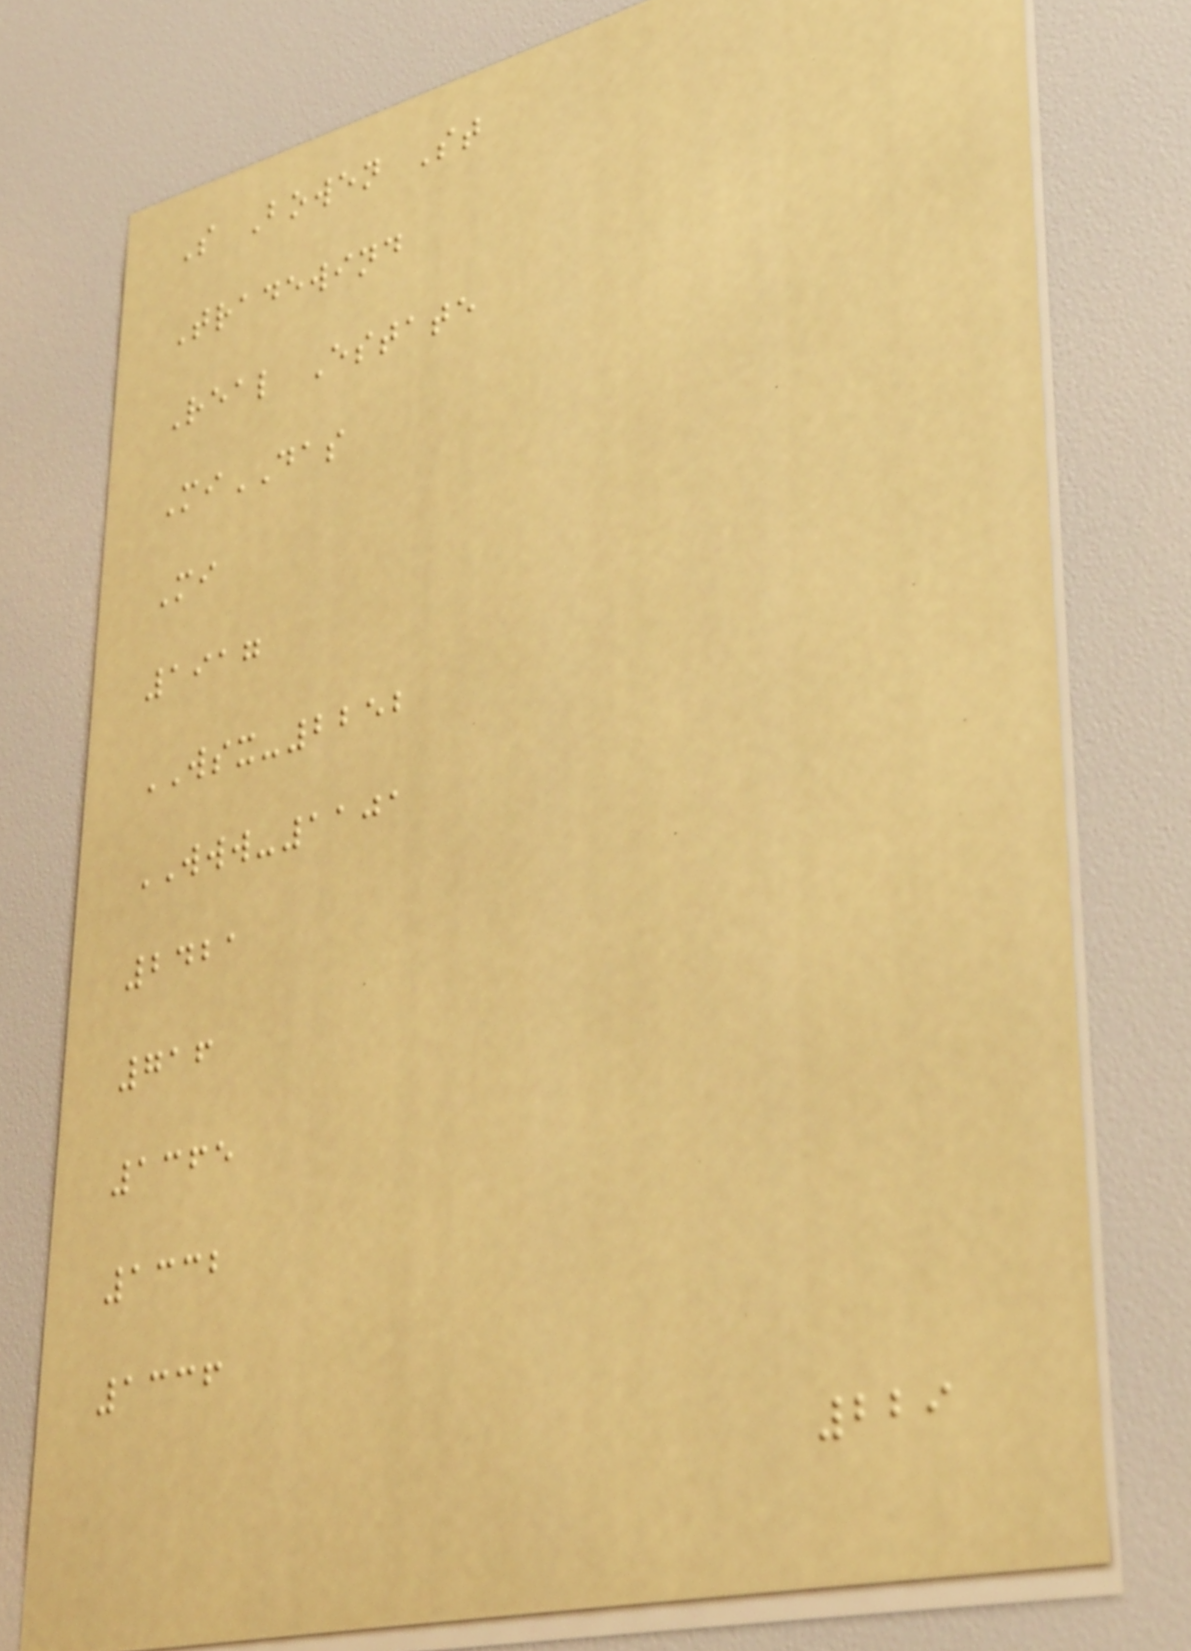S Bowen St
Tradewind
Real Estate
MiDAS
Mi
1917
WSX-2252
WWW-1101
2421
716
1365
1332
1336
229
